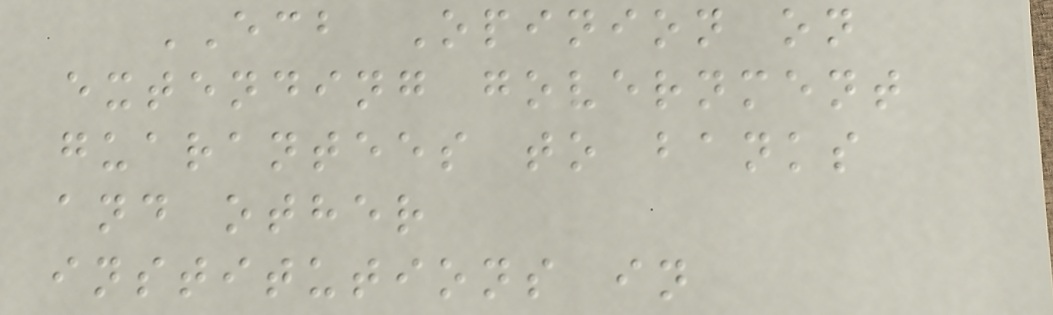ECB Opinion on
extending government
guarantees to banks
and other
institutions in
